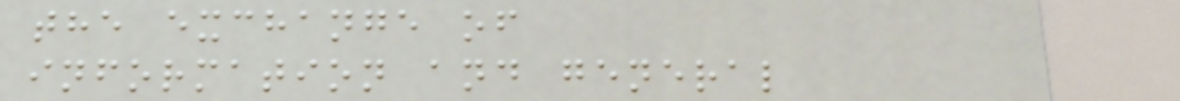the exchange of
information and general
